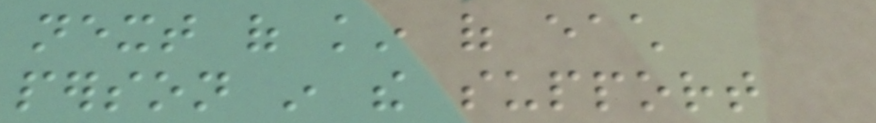next of kin of each
person in the support
